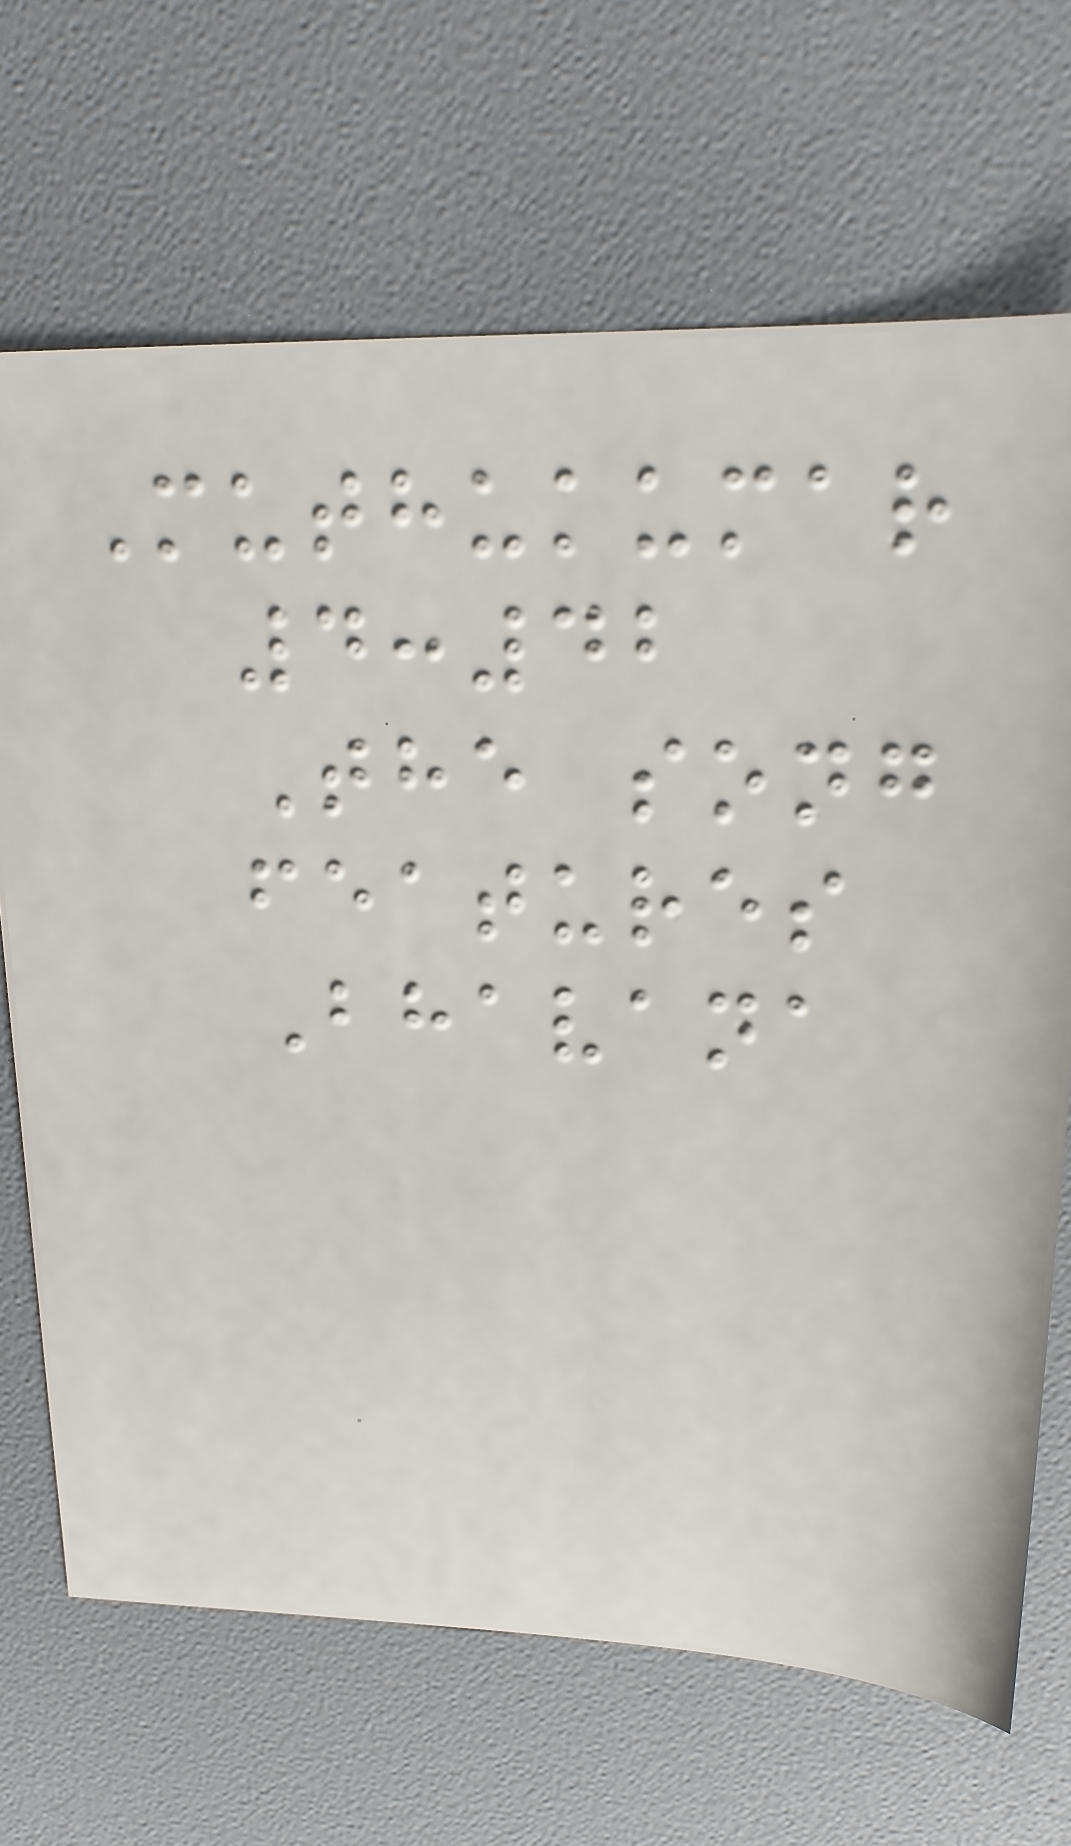Muthukumar
4:42
The song
features
Bhavana
